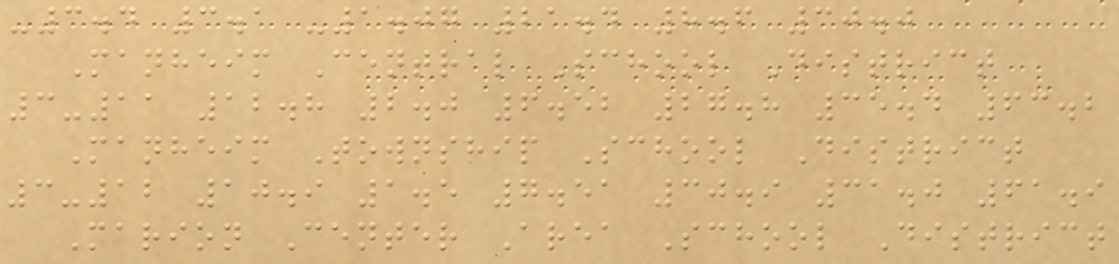-3.4 3.1 -1.07 21.4 8.6 30.0
Manheim Central School District
3-11 12.8 2.0 6.52 27.8 35.4 63.2
Manheim Township School District
3-12 10.9 1.5 7.51 30.9 31.0 61.9
Marion Center Area School District
